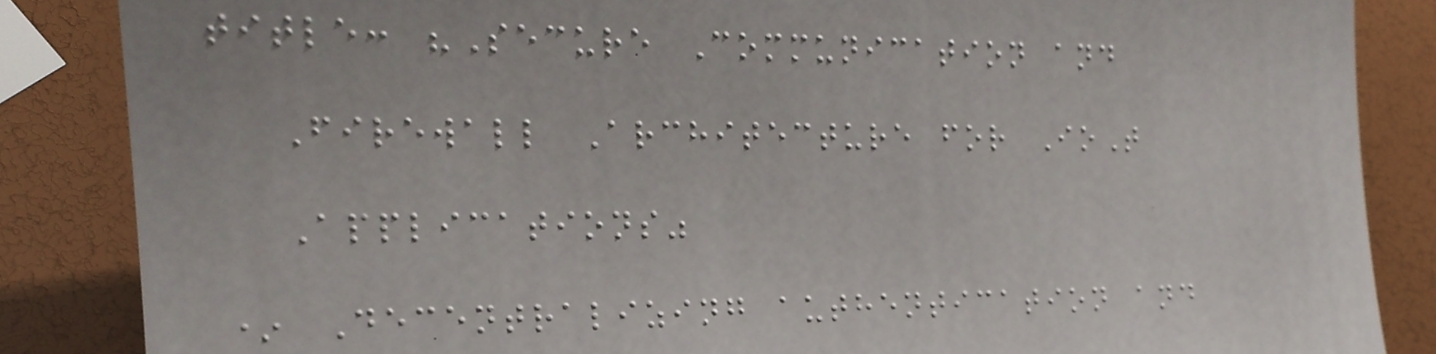title: "Secure Communication and
Firewall Architecture for IoT
Applications"
* Decentralizing authentication and
